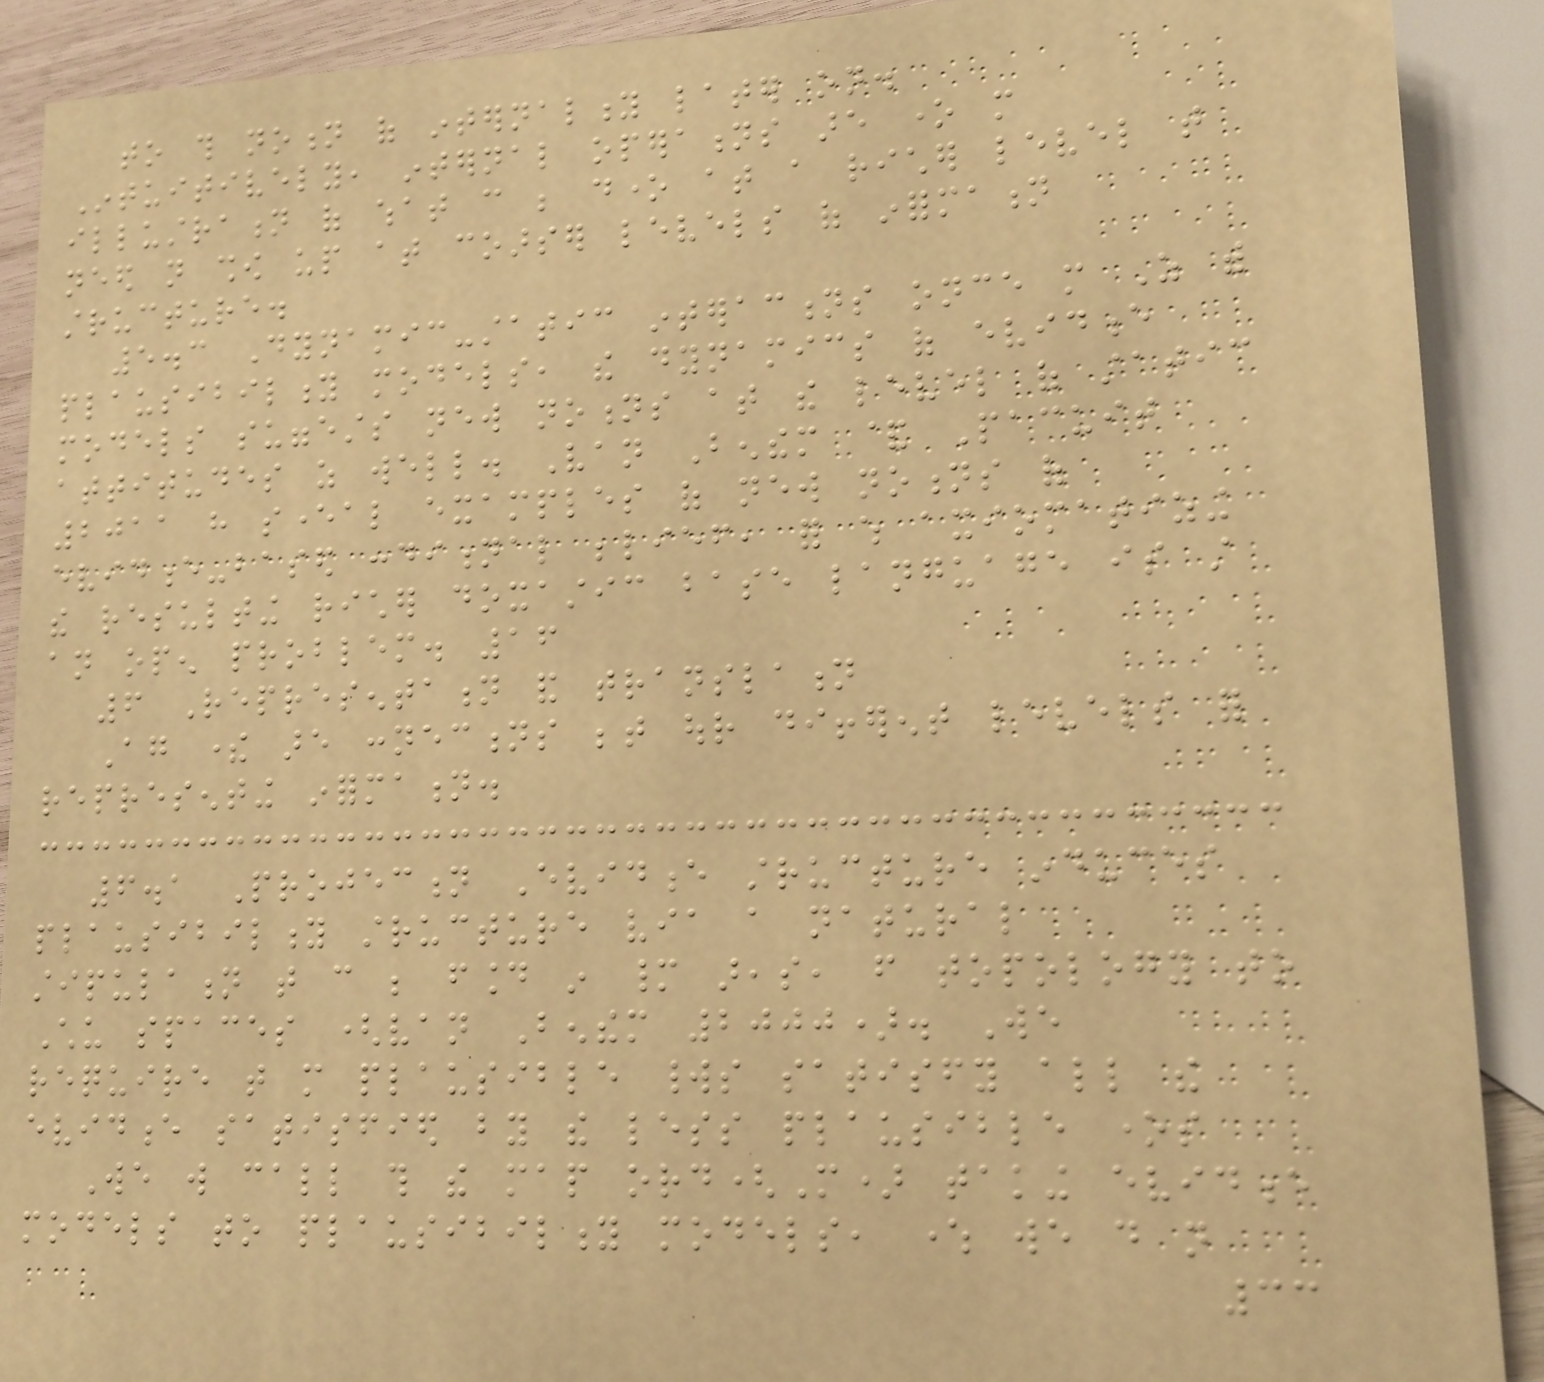to this notion of internality later on.
Intuitively, internal operations are one more
illustration of what can be done at a richer level that
need not show up at coarser levels of information
structure.
5.3 Dynamic-static interactions once more As with
plausibility models, the dynamics of evidence
models suggests new notions at the level of static
attitudes as well. Van Benthem & Pacuit
2011 have several examples of new notions of
evidence-based conditional belief, for which axiomatizing
the resulting richer doxastic base language is still
an open problem. 16
6 Representation and translation
Again there are connections between our different levels for
representing information.
6.1 Projection Evidence structure induces
plausibility structure via a natural
stipulation that can be found in many areas, from topology to
Chu spaces (van Benthem 2000). We
require that more plausible worlds satisfy all the
evidence satisfied by the less plausible ones
We will call this the map ord(M) taking evidence
models to plausibility models, where we do not
33
